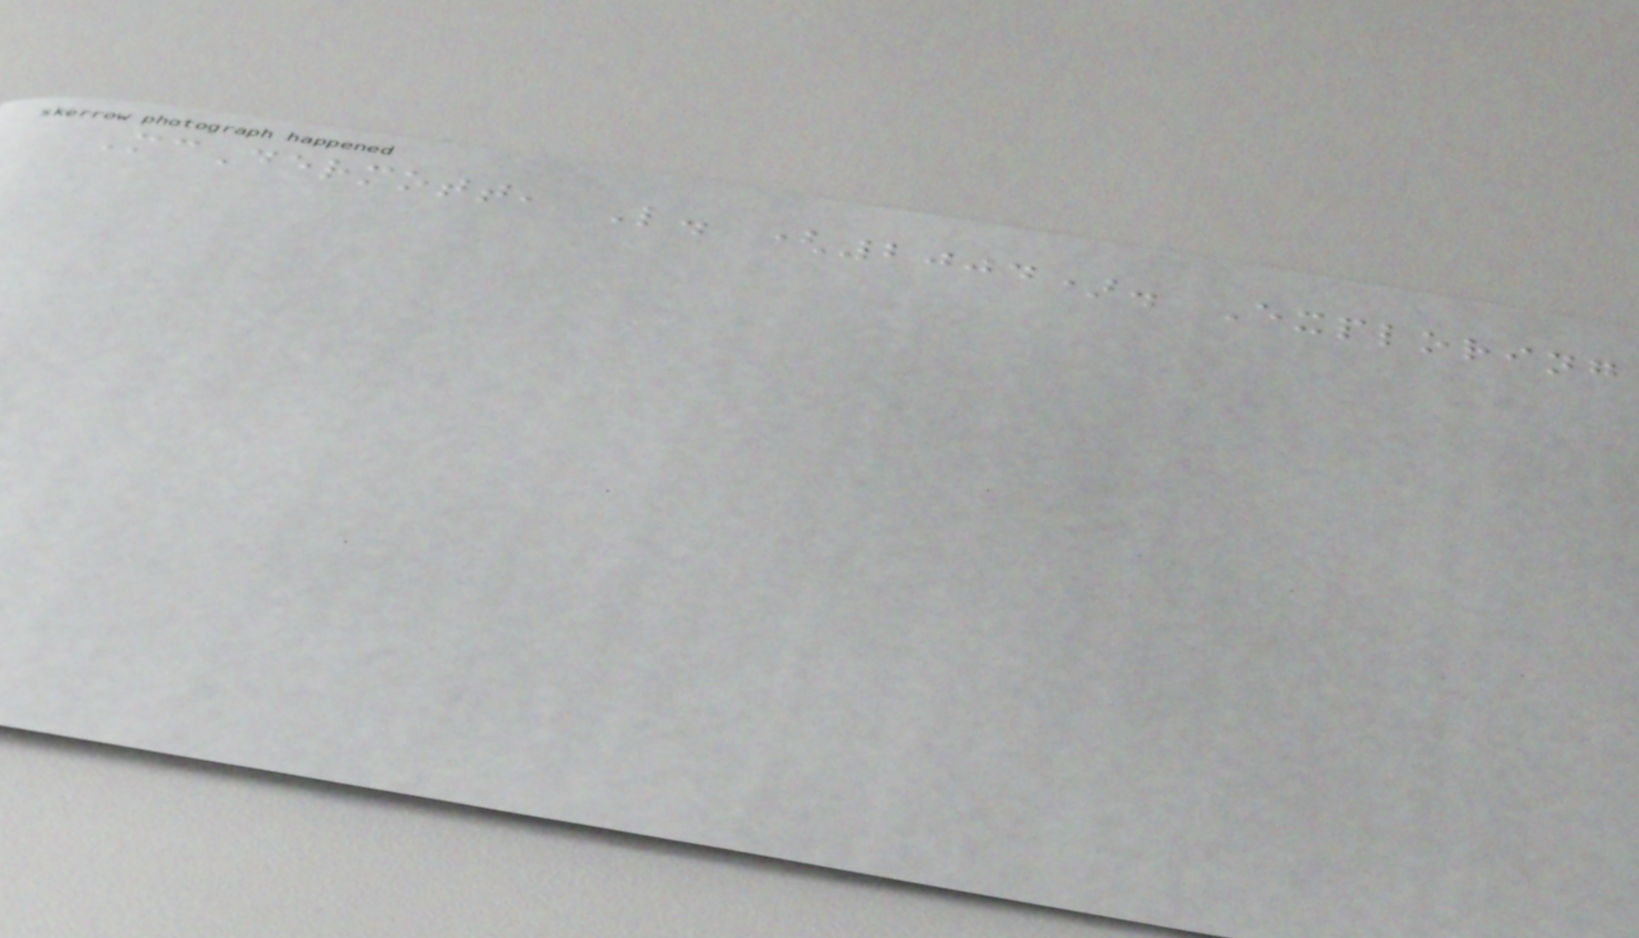McDermott, L. (2004). Exploring
